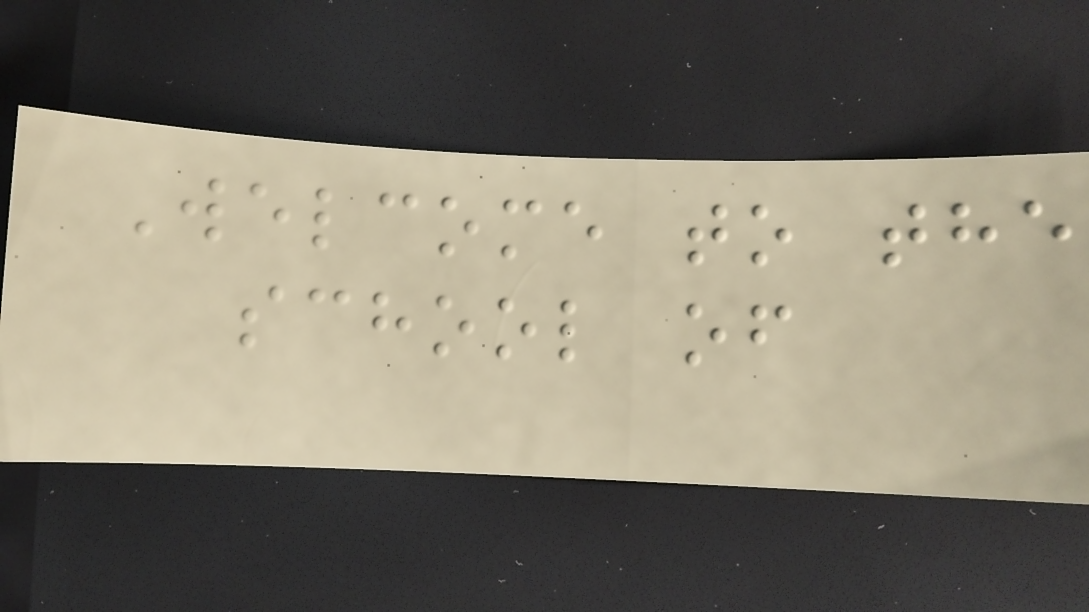Welcome to the
school of
